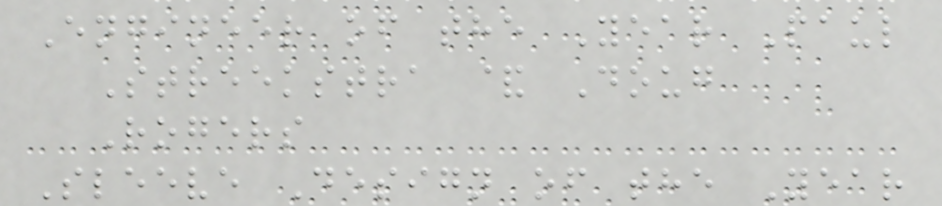Engineer of the Year Paul
Streekstra & Doug
Rogers
Sleeve Design of the Year
